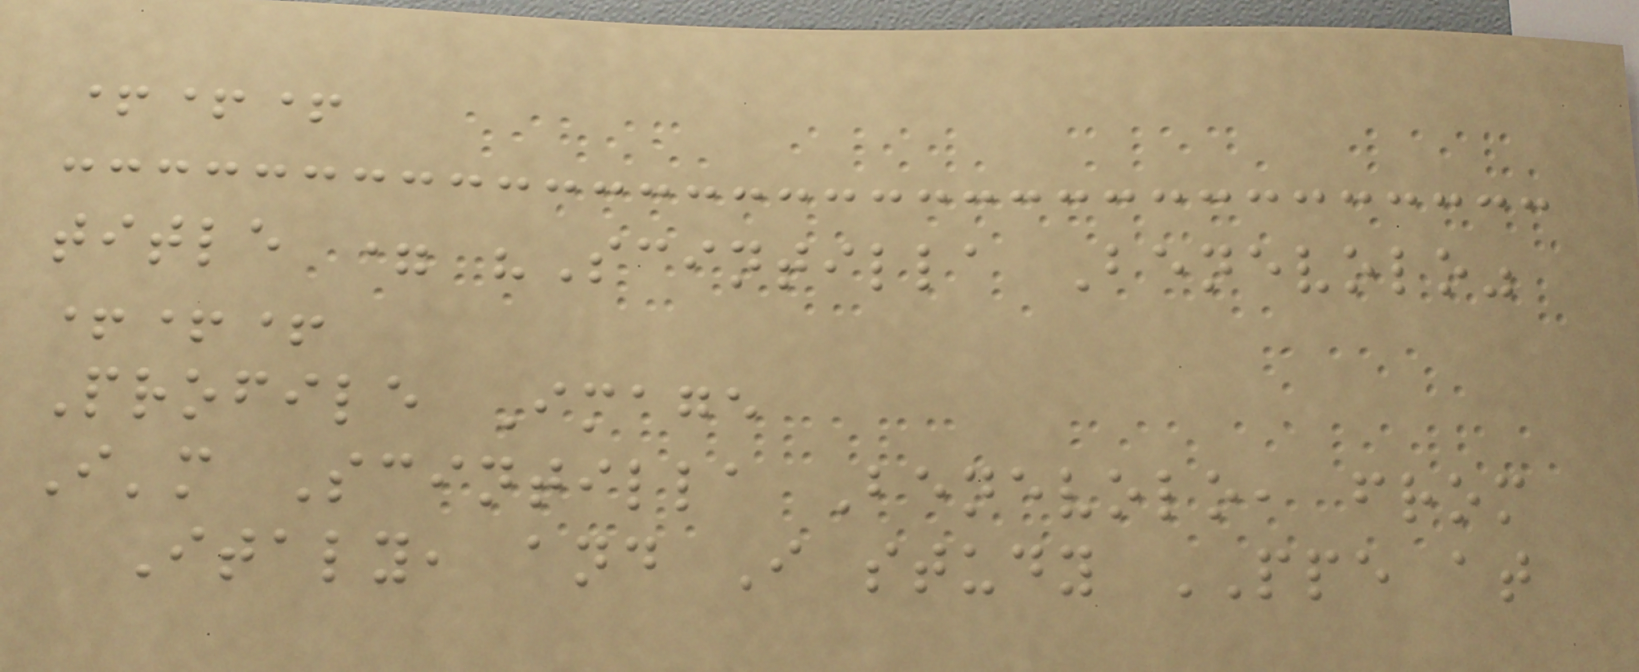+++
title = "Scintilla Benevolo"
+++
Profile Image
I'm Scintilla Benevolo, from
Italy, and I study PPE at
